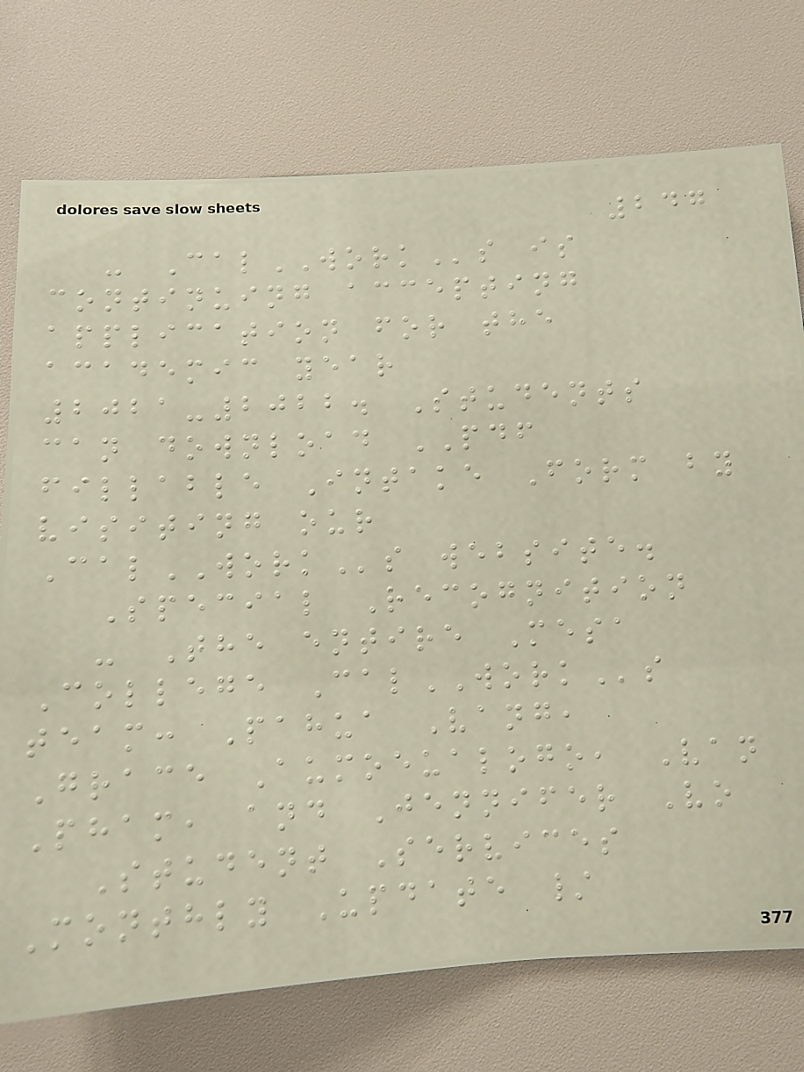247
- CalWORKs is
continuing accepting
application for the
academic year
2021-2022. Students
can download PDF
fillable Intake Form by
visiting our
CalWORKs website.
Special Recognition
- The entire Mesa
College CalWORKs
team: Pahua Vang,
Grace Aumoeualogo, Van
Pham, and Jennifer Vo
Student Services
Monthly Update /
